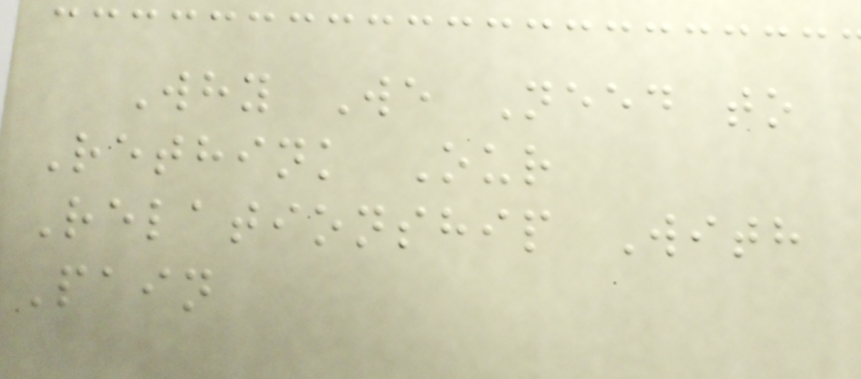Why We Need to
Rethink Our
Relationship With
Pain
